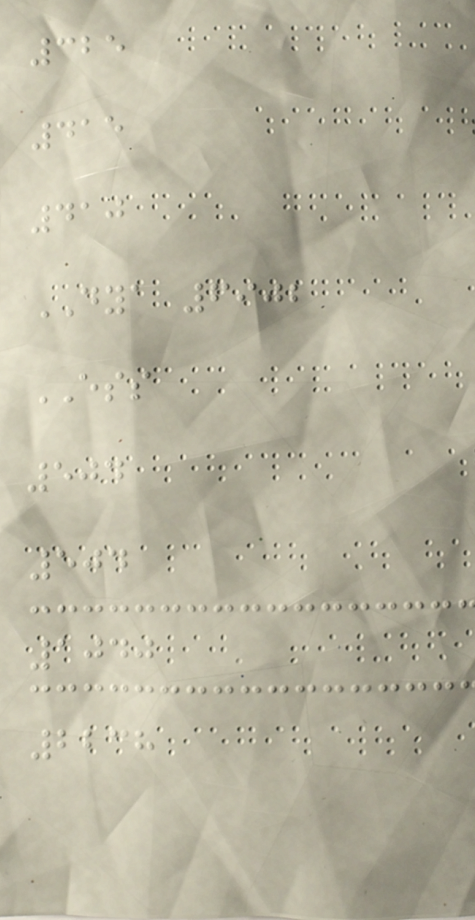325
415
410
DYA 6902
ESS
504
504
1040
2238
